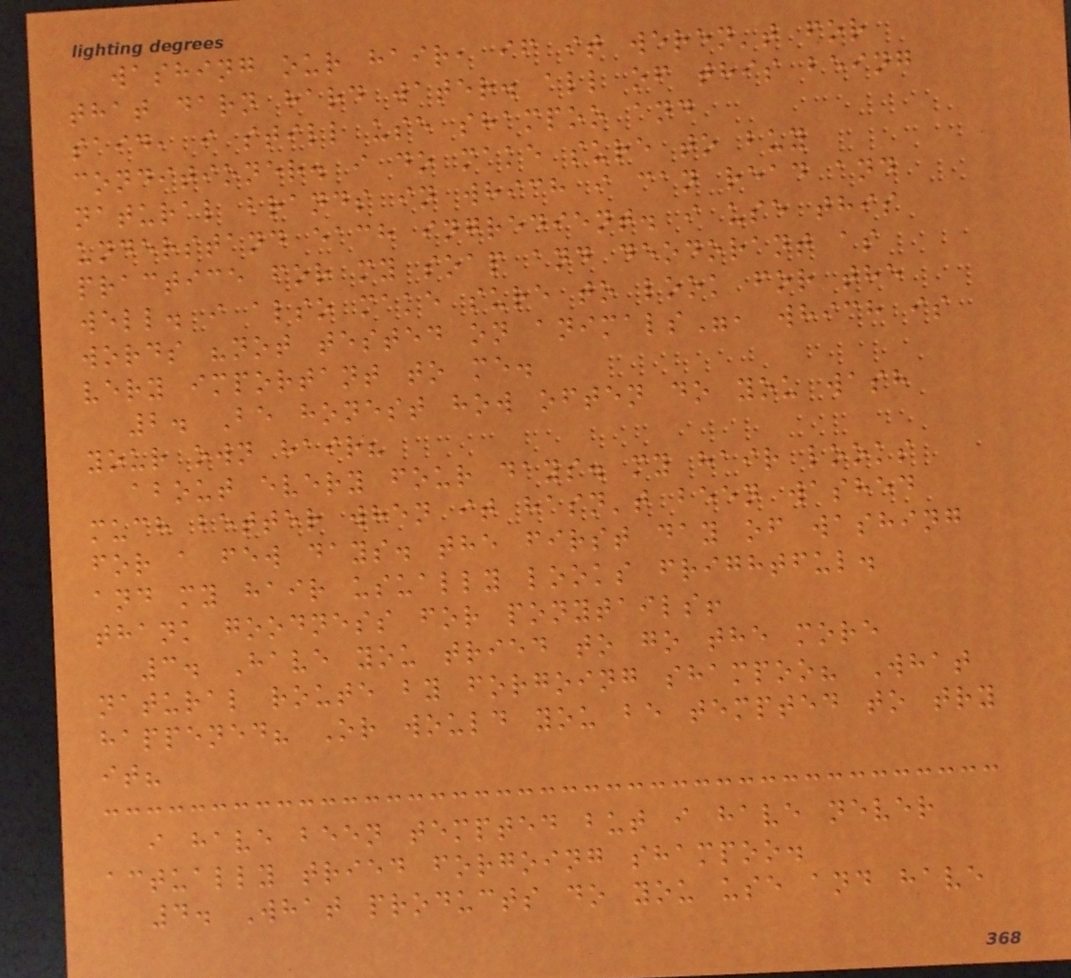washing our hair, if it weren't for
that darn hard water. all of this being
said, i still use shampoo and
conditioner. i do make sure to buy
natural brands in which i can read and
understand each ingredient. i use this
practice for my soap and deodorant as
well. i also make sure to look for the
words "not tested on animals", which is
very important to me.
2. Be honest how often do you wash
your own hair?
about every four days. my hair looks
much better when it hasn't been washed
for a few days. the first day of washing
and my hair usually looks frightful.
thank goodness for ponytails!
3. Have you tried to go the more
natural route by forgoing shampoo? What
happened? Or would you be tempted to try
it?
i have been tempted but i have never
actually tried forgoing shampoo.
4. What products do you use and have
